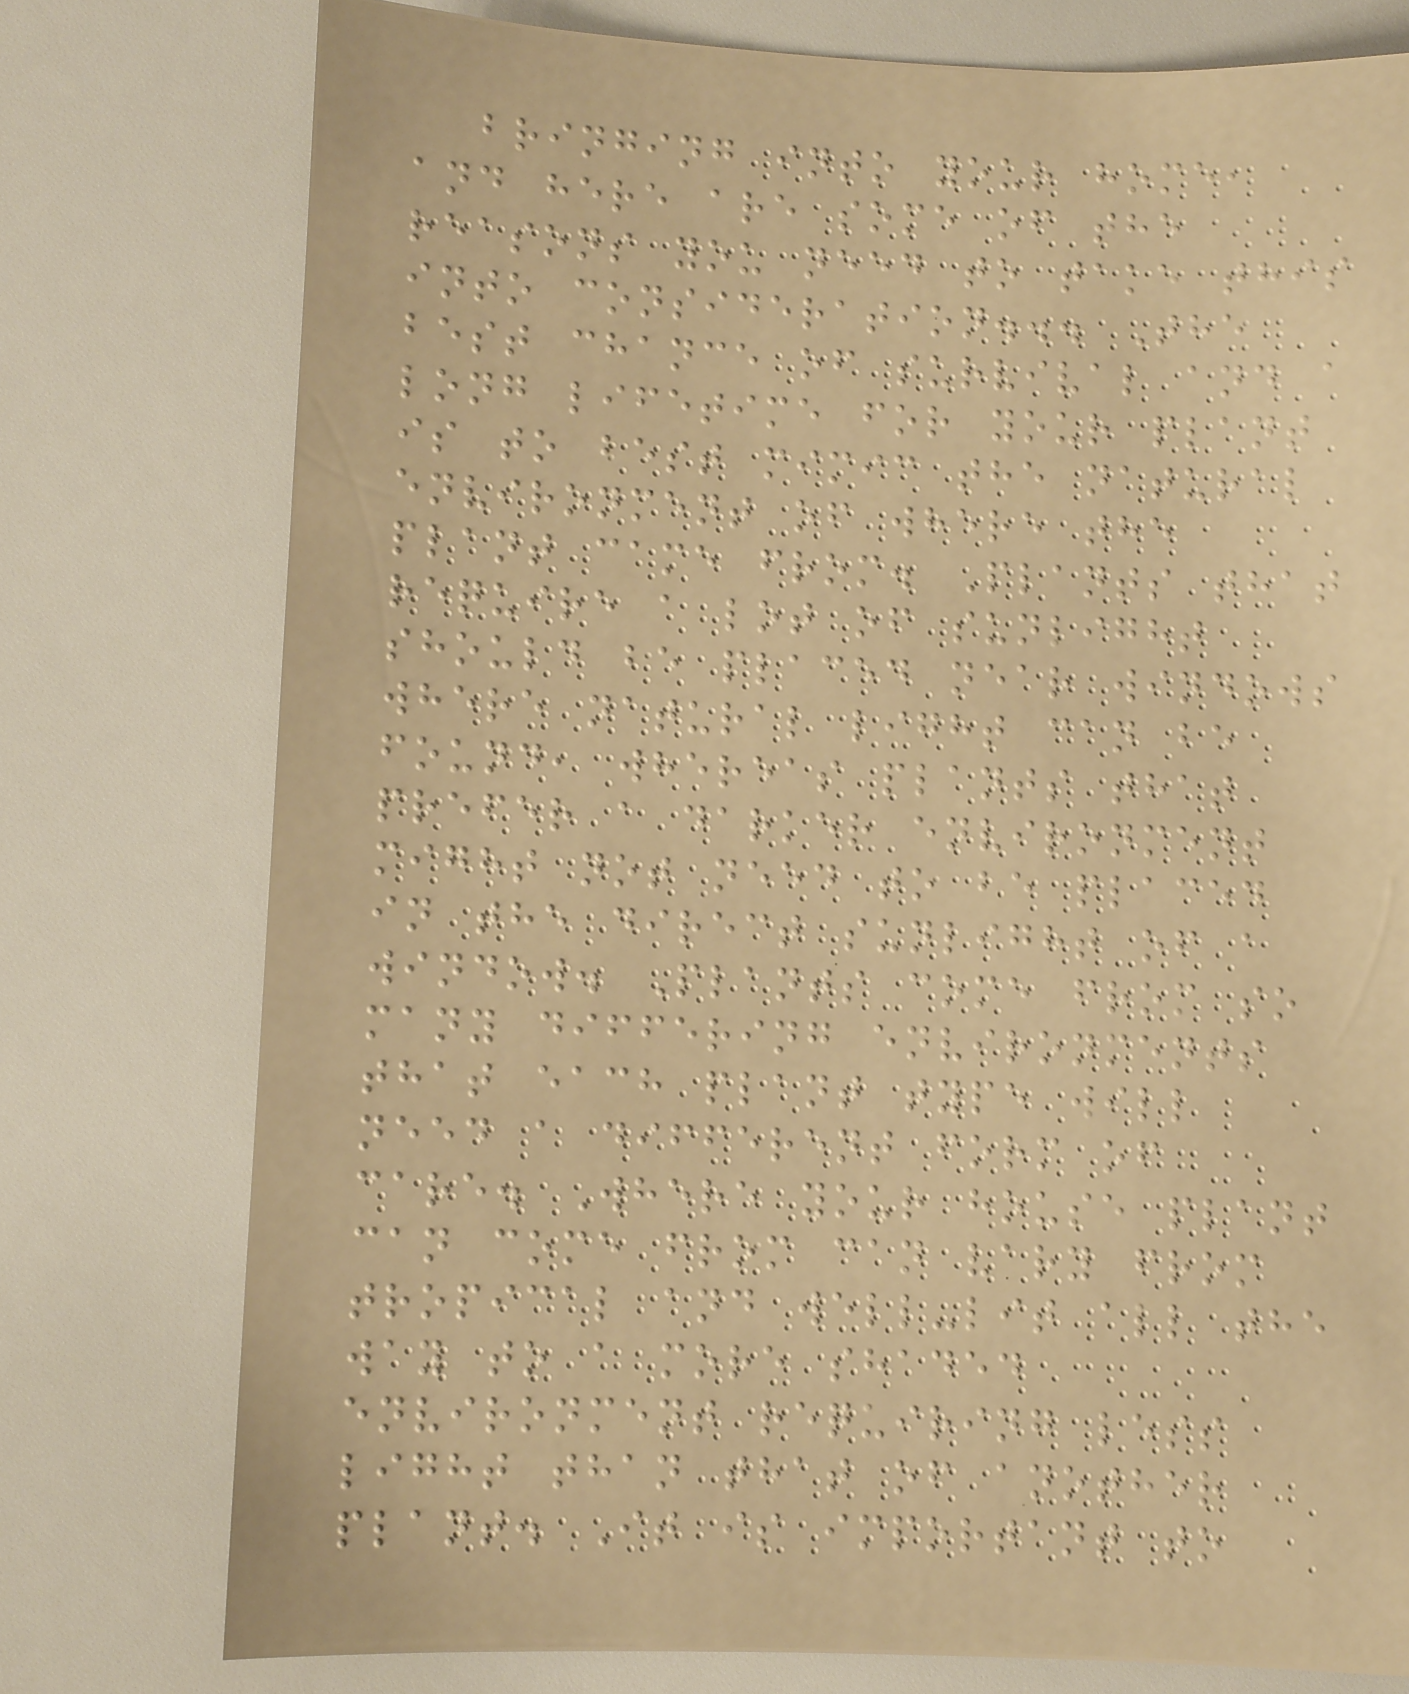bringing into your home,
and here are some of the
reasons you need to take this
into consideration... The
best chance of survival and a
long lifetime for your plant
is to best mimic the natural
environment of where the
plant came from. Plants that
require a lot of sunlight
should be placed near windows
where natural light can be
found, whereas plants that
prefer a darker environment
might not need to be placed
in the direct sunlight of a
window. Plants come from so
many differing environments
that each plant type will
need a different form of
care. Where your house plant
can come from can vary from
tropical and well-lit all the
way to a more shaded
environment requiring less
light than that of another
plant. It is important to
